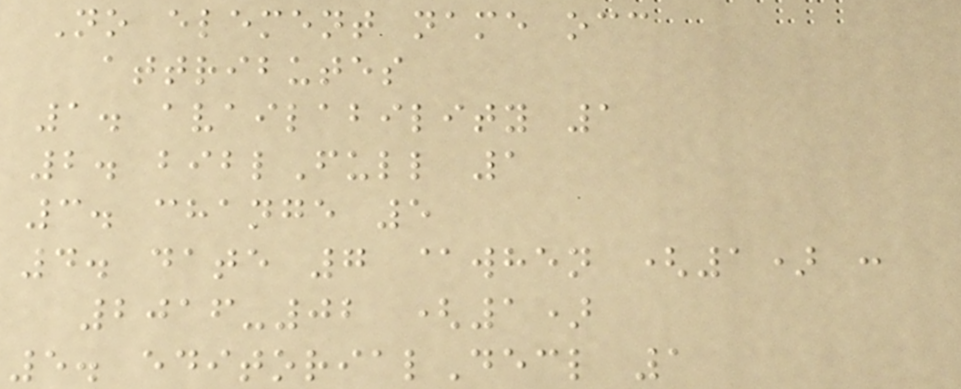No element name occ
attributes
1. availability 1
2. biblFull 1
3. change 5
4. date 7 @when (1) :
2016-02 (1)
5. editorialDecl 1
